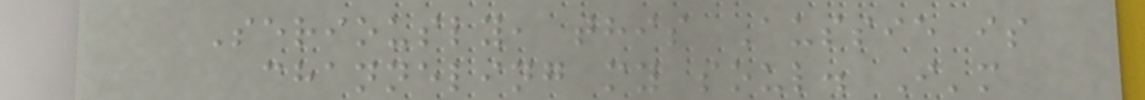Seriously, this Aussie is
channeling my soul. I'm
